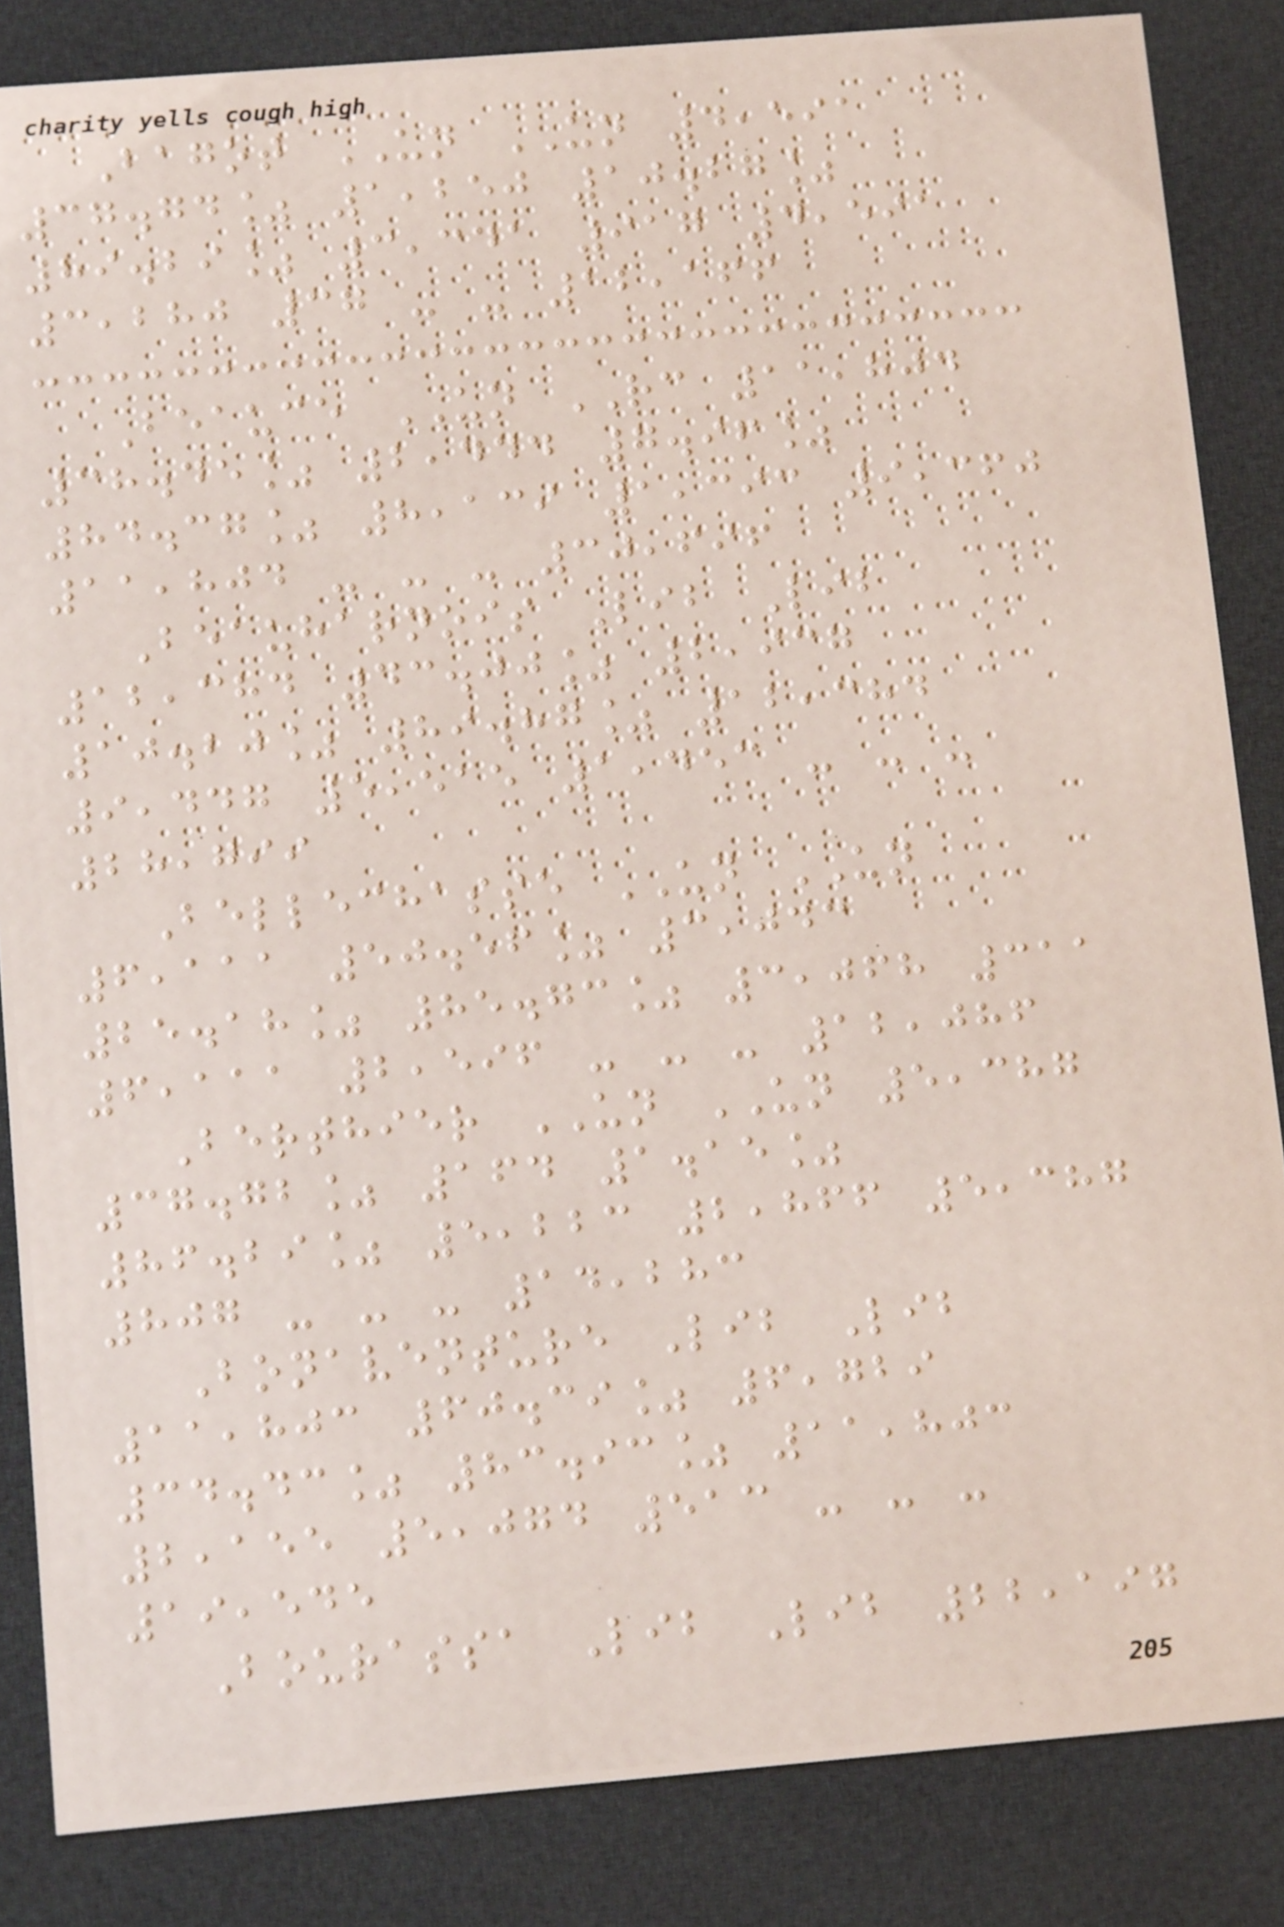Bagot UN UN 4,591
37.74% 1,250 10.27%
89.29% 3,341 917 4,591
3,280 37 - - 12,166
Beauce UN RC 11,804
38.45% 2,444 7.96%
84.37% 8,139 1,393 9,360
11,804 - - - 30,696
Beauharnois Lib Lib
12,384 43.00% 2,937
10.20% 89.87% 12,384
9,447 5,515 1,453 - - -
28,799
Bellechasse UN UN
6,111 50.56% 3,043
25.18% 85.73% 3,068 311
6,111 2,596 - - - 12,086
Berthier UN UN 5,387
37.72% 164 1.15%
86.29% 5,223 2,866 5,387
807 - - - 14,283
Bonaventure Lib Lib
11,803 60.39% 6,729
34.43% 83.93% 11,803
2,155 5,074 513 - - -
19,545
Bourassa Lib Lib 22,197
